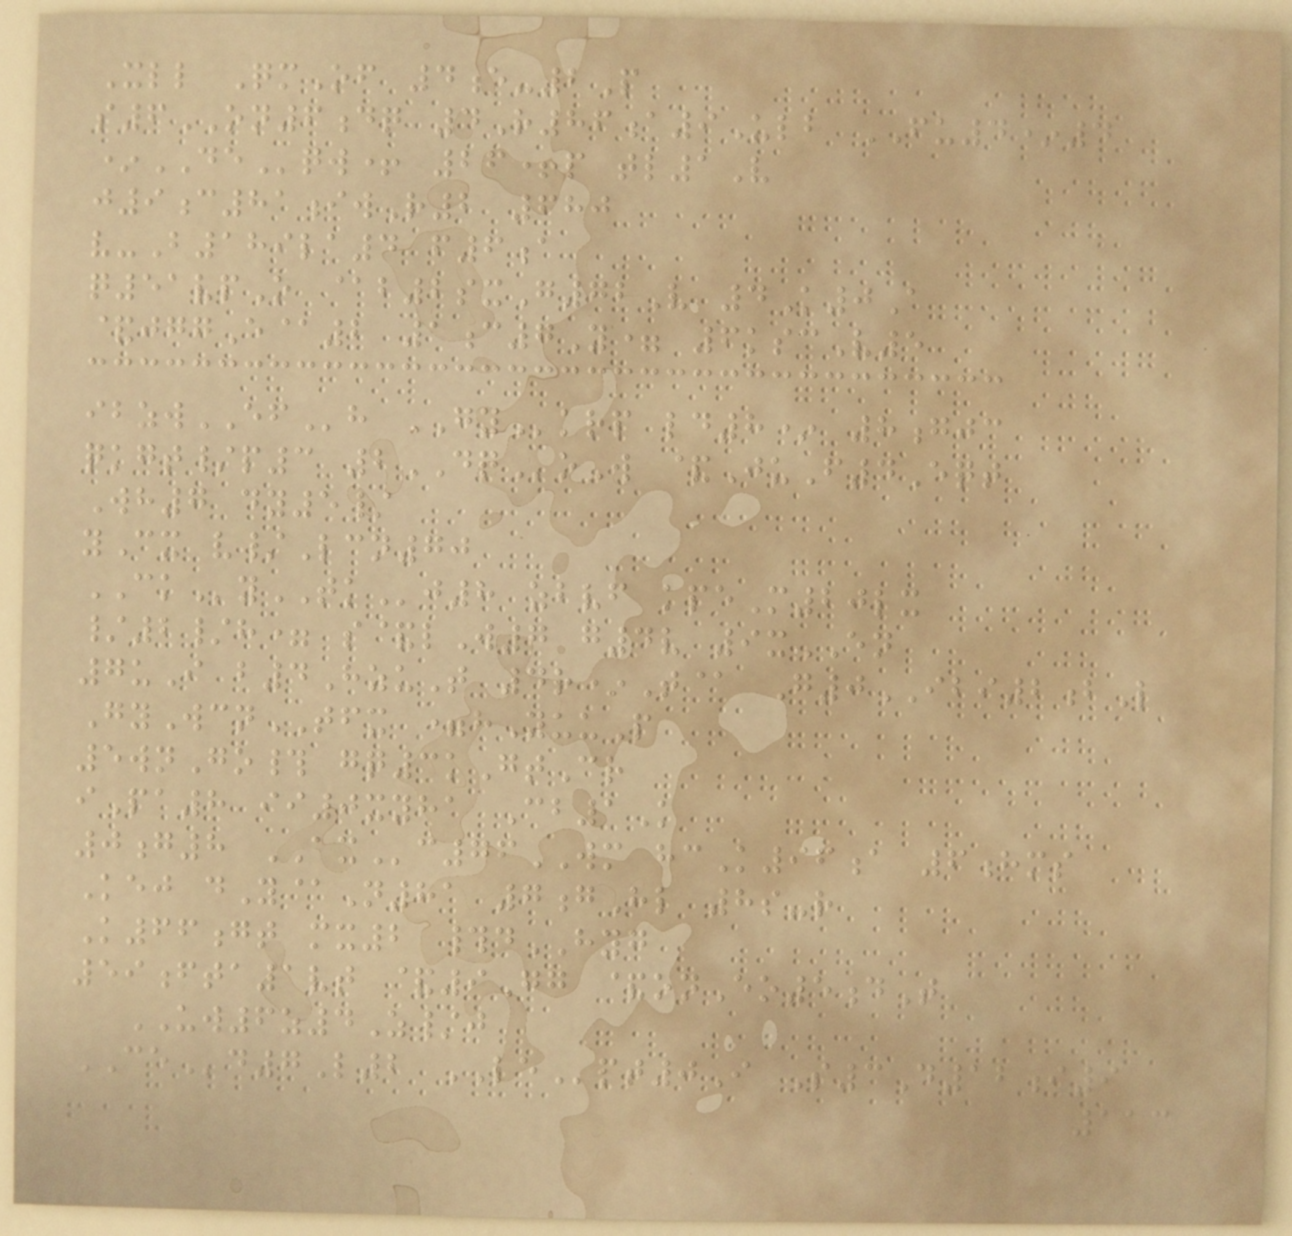Xll QmOf 4e-2P
s6ON6dq 4R86a9Ulb FU4*4
*DEqw+ 26+p tl1V
j9c81iwR2 680
v-B189la4 f6a
q51vpO @b2sxG72V 4K0A
&jggE@2 1c7Y= 6kscV5
ibzwEFh GYkrp ld8* 8gjc
qkgt/p3 2DQoW &JuF4Eqt
Wh7 dy5/
yCx v/Lcn70
CKyTKj8 zbvf kpeM20lx
/2/h= s&lW7 g4v 9xEN
7uI b4HzuT 4r*T@ G0IBI2bL
GyWcnTFX =hYuuP
5wnGo# gq3kGtCr
iPa8 ii0xyha Cb1K
0g8 AXc76WM hcK96a 6hms
Kej dY@N81 7gHl 8s-r
K66gt mx2 #dHYG
59fta1vt &9Gg &onEo5dT
UW6z4Z/j
CEd7L2 LEpt0I S3D12i9
113
